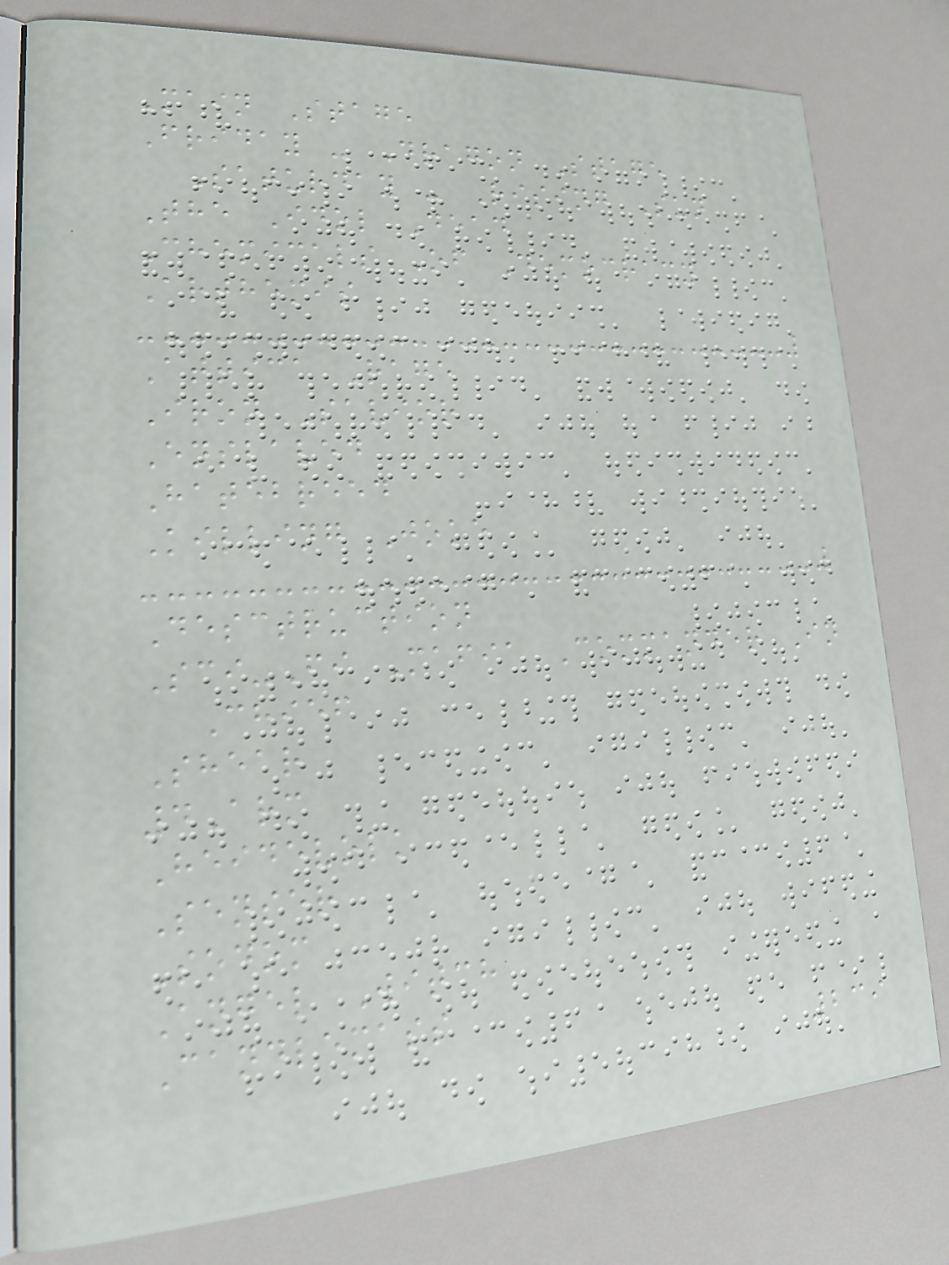Main Stage
Friday - Dragon Stage
Saturday - Rising Sun
The Idol Dead
Chemicals Of Democracy
Arthemis
Attica Rage
Iron Savior
Enslaved
Hatebreed
Killing Joke
Desctruction
Sci-Fi Mafia Commander In
Chief
Shear
4Arm
Heidevolk
Senser
Sodom
Angel Witch
Candlemass
239
